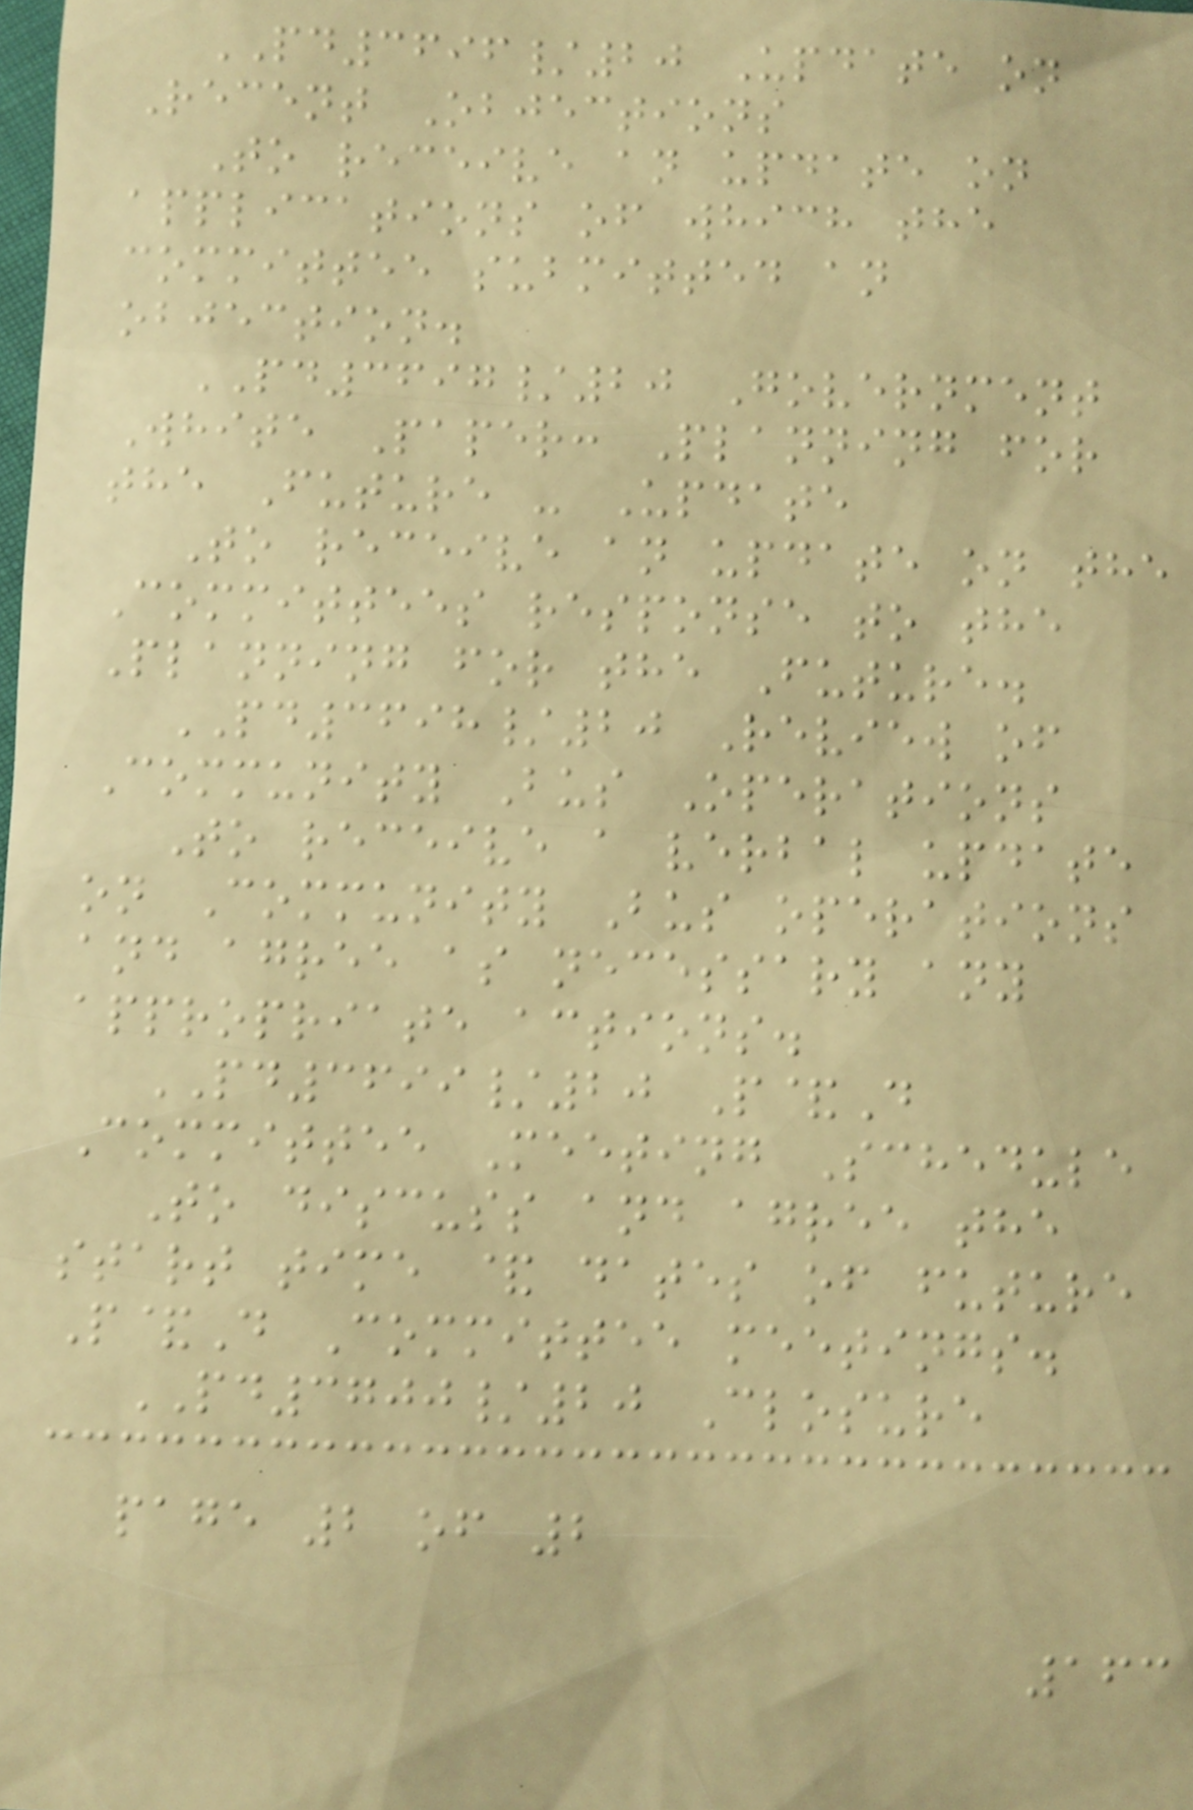PD3696/20 Update on
Recent Objections
To receive an update on
applications of which the
committee submitted an
objection.
PD3697/20 Government
White Paper: Planning for
the Future - Update
To receive an update on the
Committees response to the
Planning for the Future.
PD3698/20 Review of
Community Bus Operations
To receive a verbal update
on Community Bus operations
and agree as necessary any
appropriate actions.
PD3699/20 P&D
Committee Meeting Schedule
To discuss and agree the
start time & dates of future
P&D Committee meetings.
PD3700/20 Closure
page 2 of 2
163
